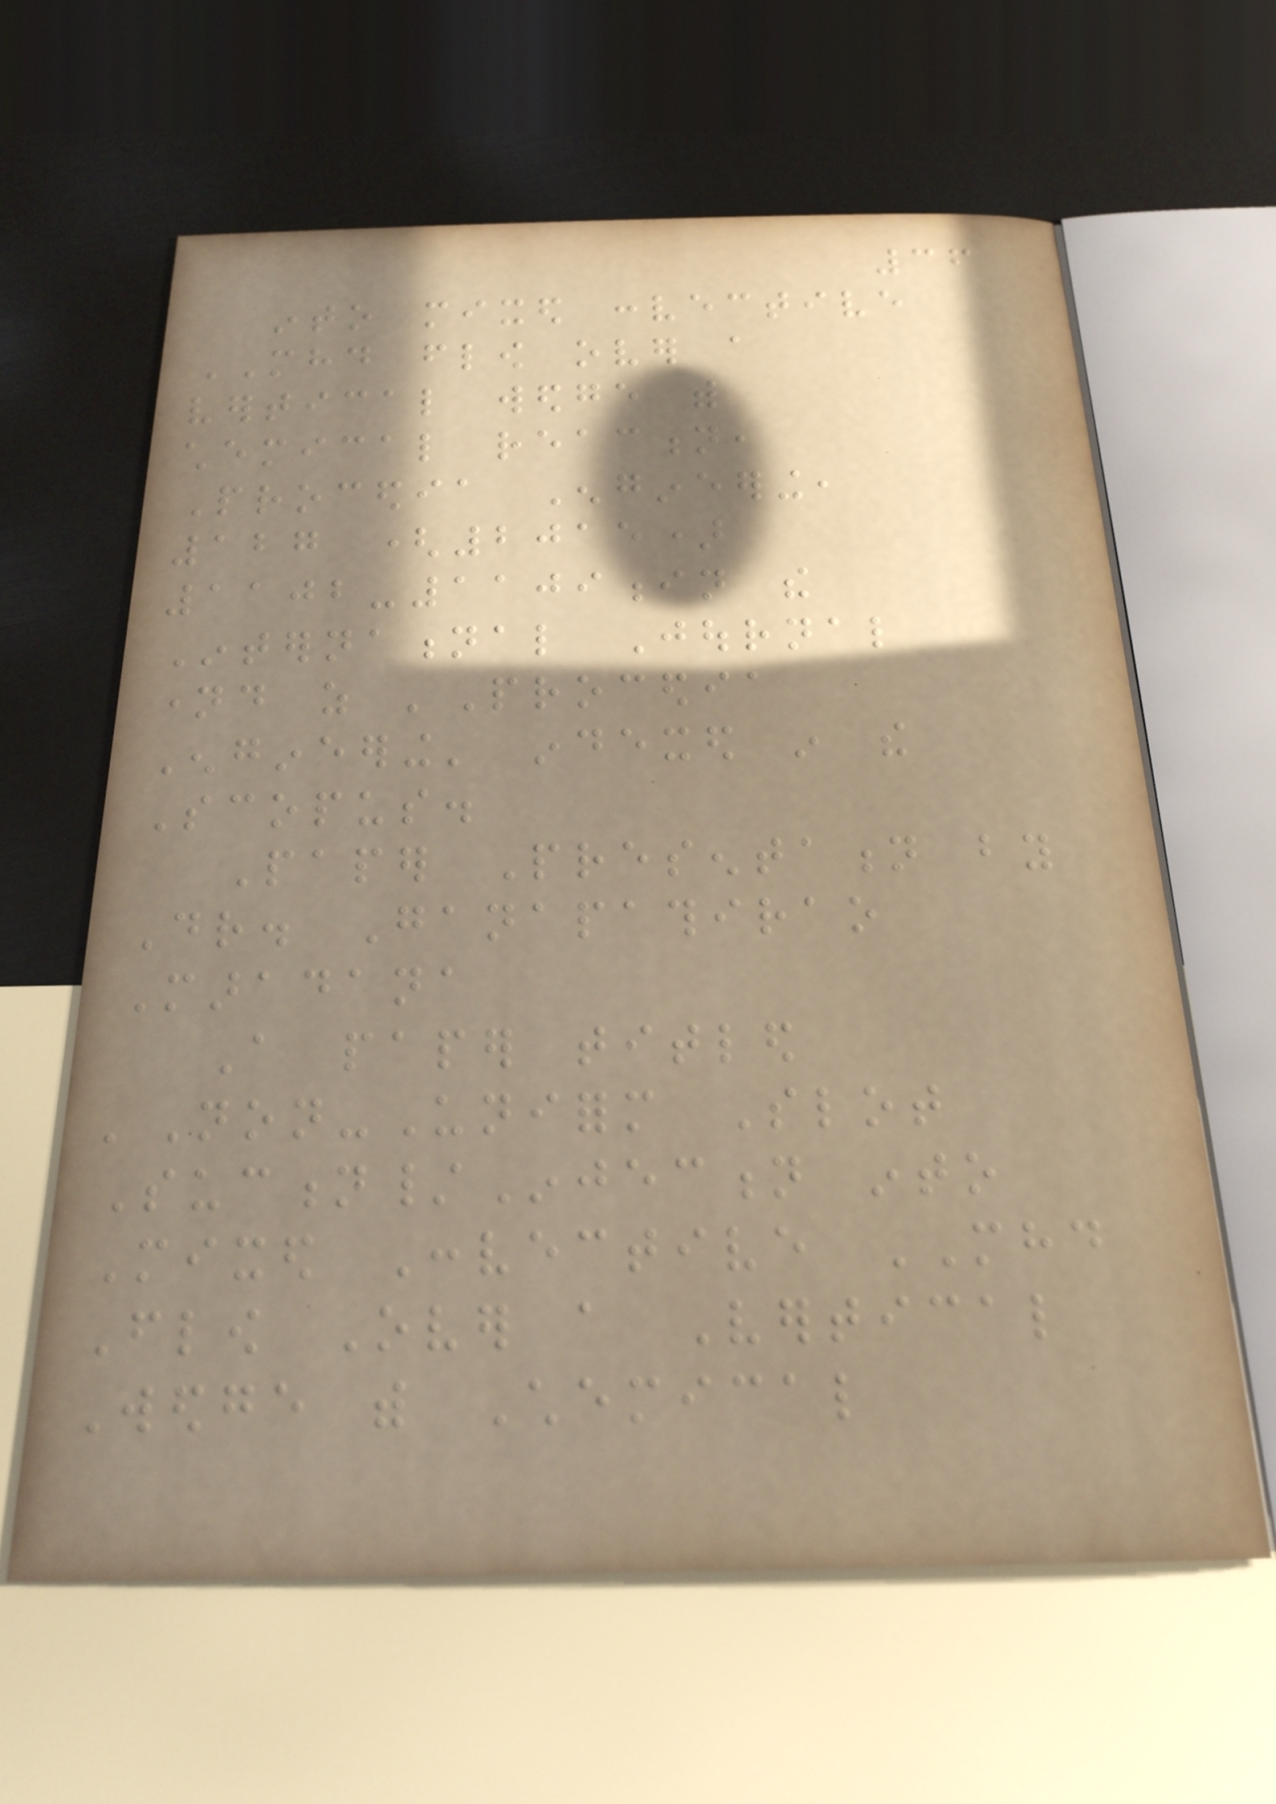36
into mixed convective
MHD flow over a
vertical wedge with
chemical reaction,
Procedia Engineering,
127 (2015)
1102-1109in the
International Journal
named as 'Procedia
Engineering' indexed in the
Scopus.
Paper Presentation by
Dr. Ganapathirao
Maradana
A paper titled
'Non-Uniform Slot
Suction/Injection into
Mixed Convective MHD
Flow Over a Vertical
Wedge with Chemical
